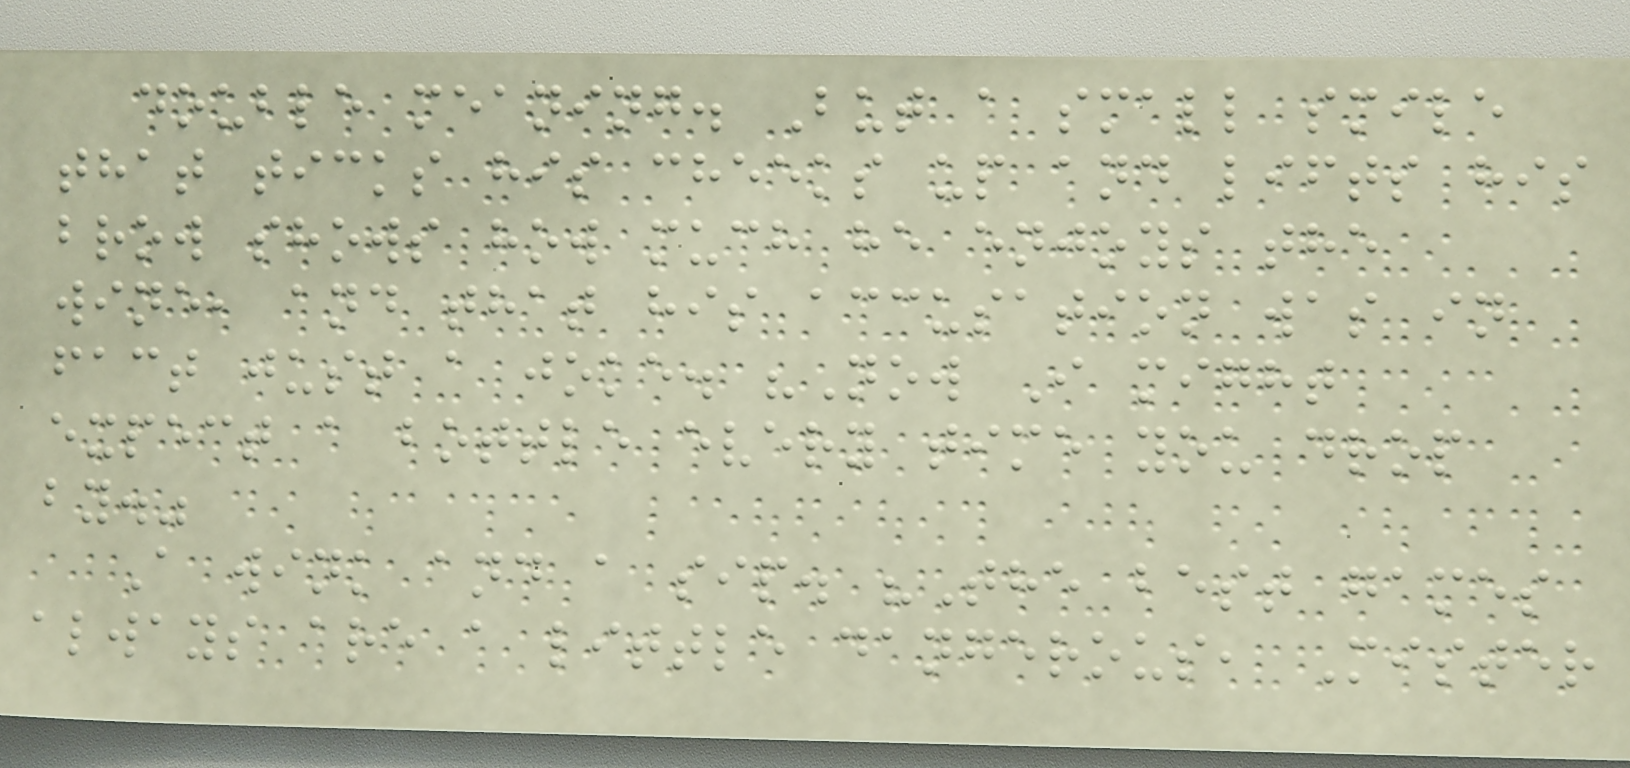double meaning. But a small smile
that ticks his cheeks up and lifts his
brow shows how much he enjoys the
wine, and that his accusation was in
fact just a joke. "Now I might
expect a bottle every time you drop
by."
A wink and a sip. "The best games
always are a little dangerous, Mister
